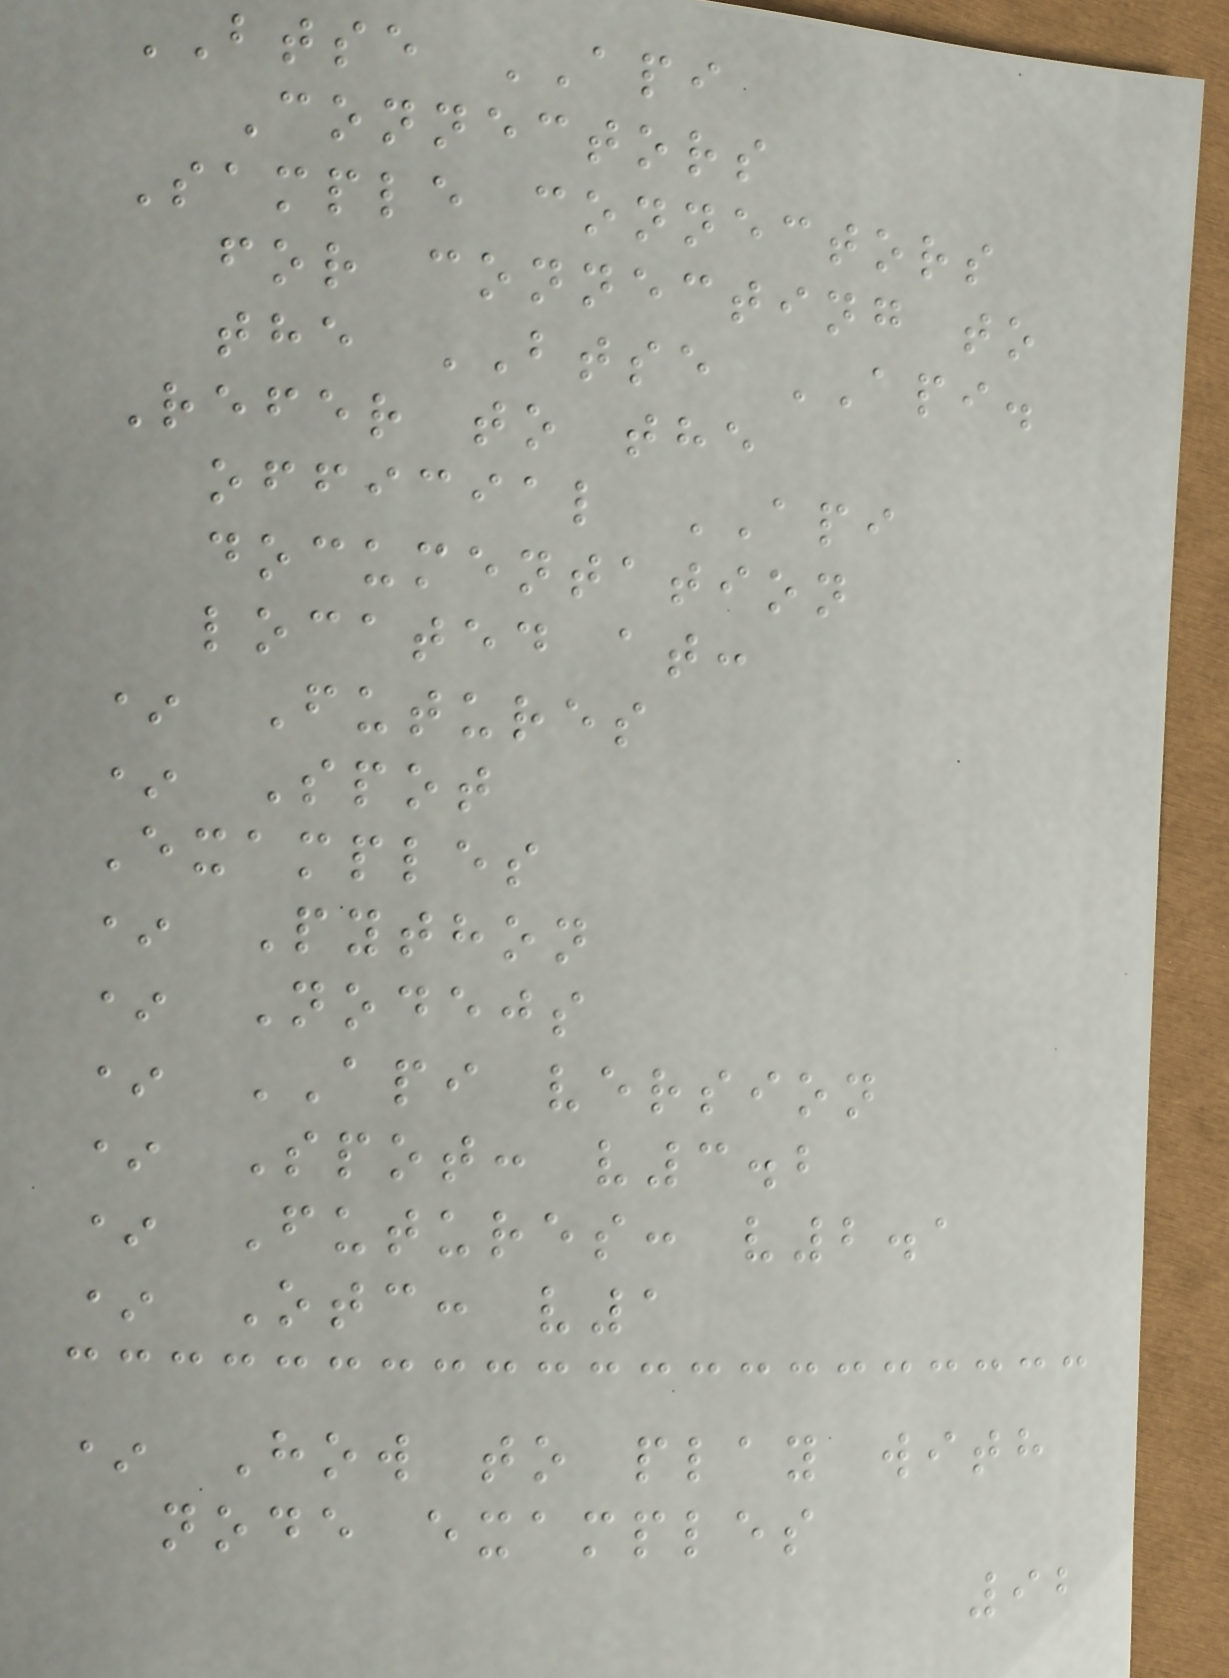BTSE API
Connectors
Sample connectors
for connecting to
the BTSE API.
Refer to the
official API
documentation
located at:
* Futures
* Spot
Examples
* Python
* Nodejs
* API version
* Spot: v3.2
* Futures: v2.1
* Otc: v1
* How to play with
node examples
92
